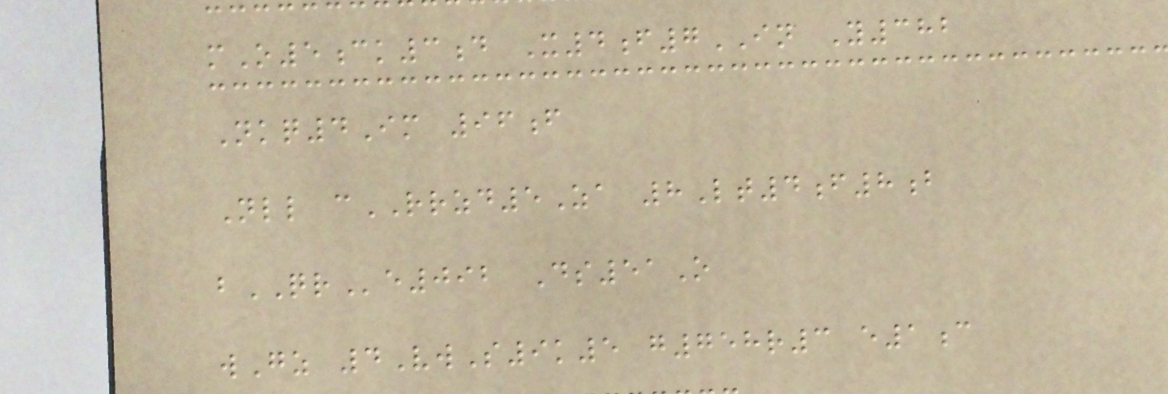mO5ck3d X4f7IN Y382
Nkq4Im 96f
Nll cRRZD5Za 8Lt4f8b
bQRe092 Ds51O
wGz 4VwS9k5 g758r3 e1c
